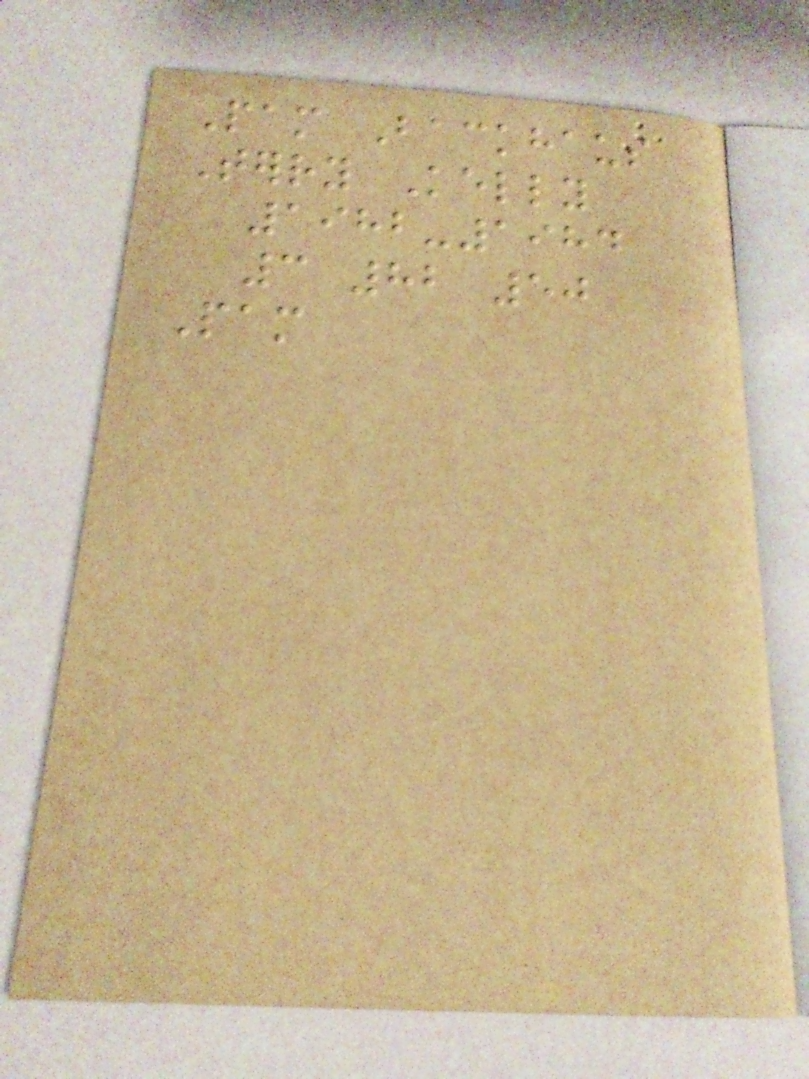Pam Backhaus
Terry Kelly
1982-1984
3 82 50
Pam
